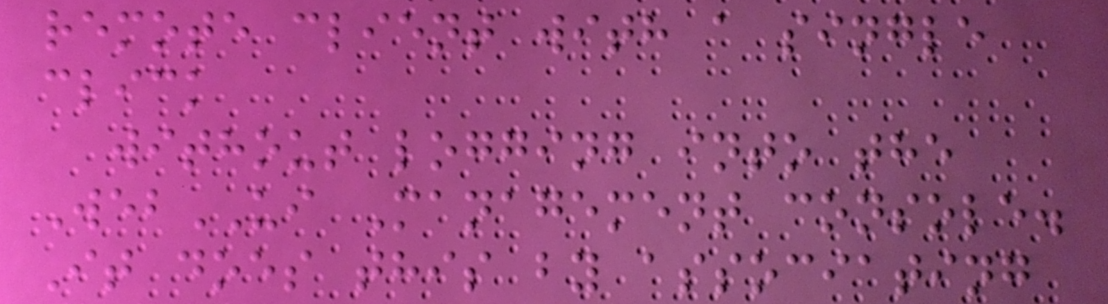remote client with a single
click
without logging into the
WebUI Management console.
It does this by associating
